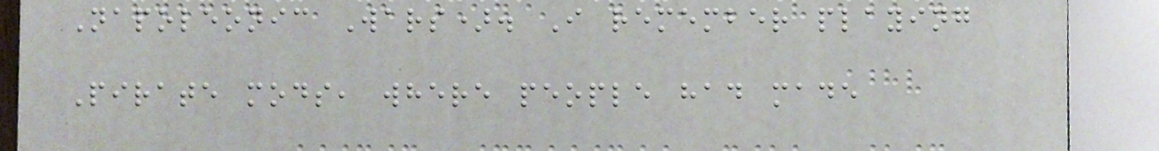Napoleonic Wars). I remember playing
Pirate mods, where people had made
